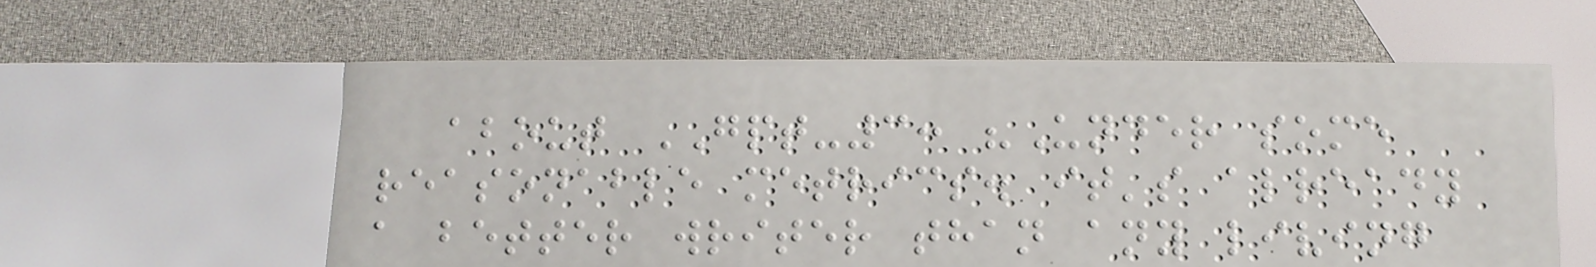about GPT-3: "Under some
reasonable metrics. it's already
a better writer than any living
